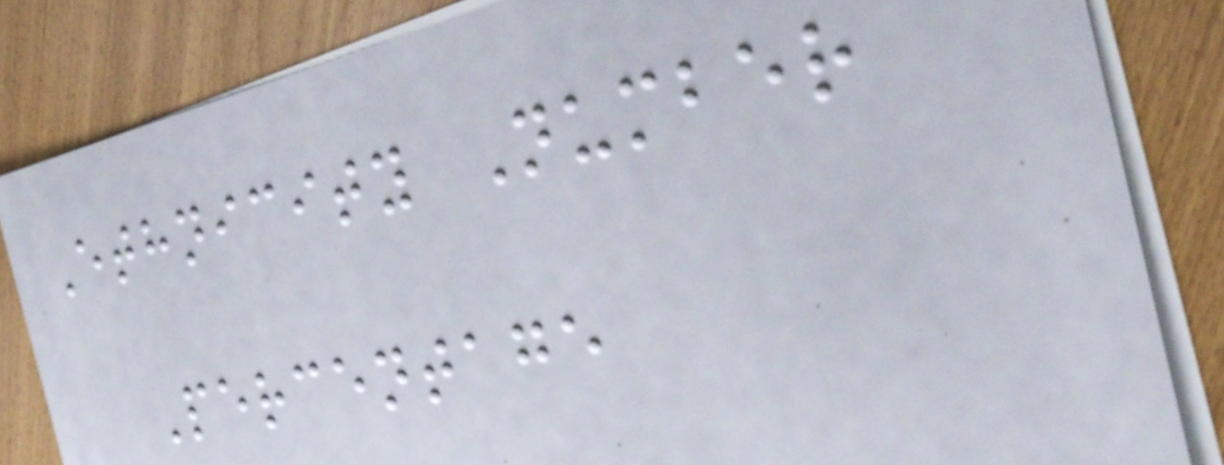Ethnicity Number
Percentage
